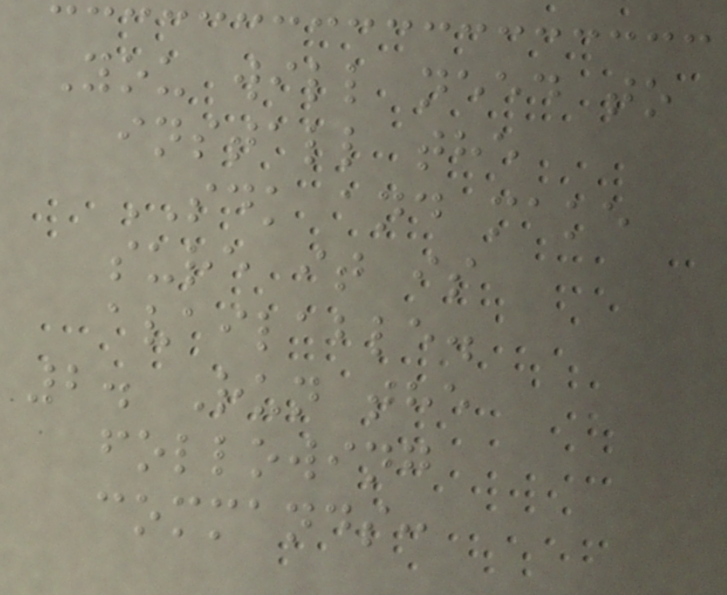You will need to
install the
SDK and make
sure it is
available.
2. Run the
following
commands:
